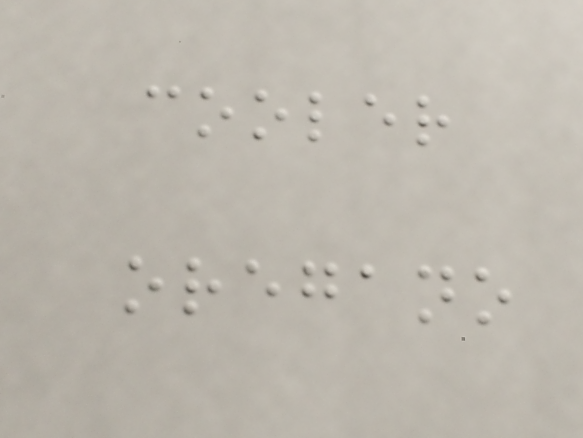cooler
oregano
